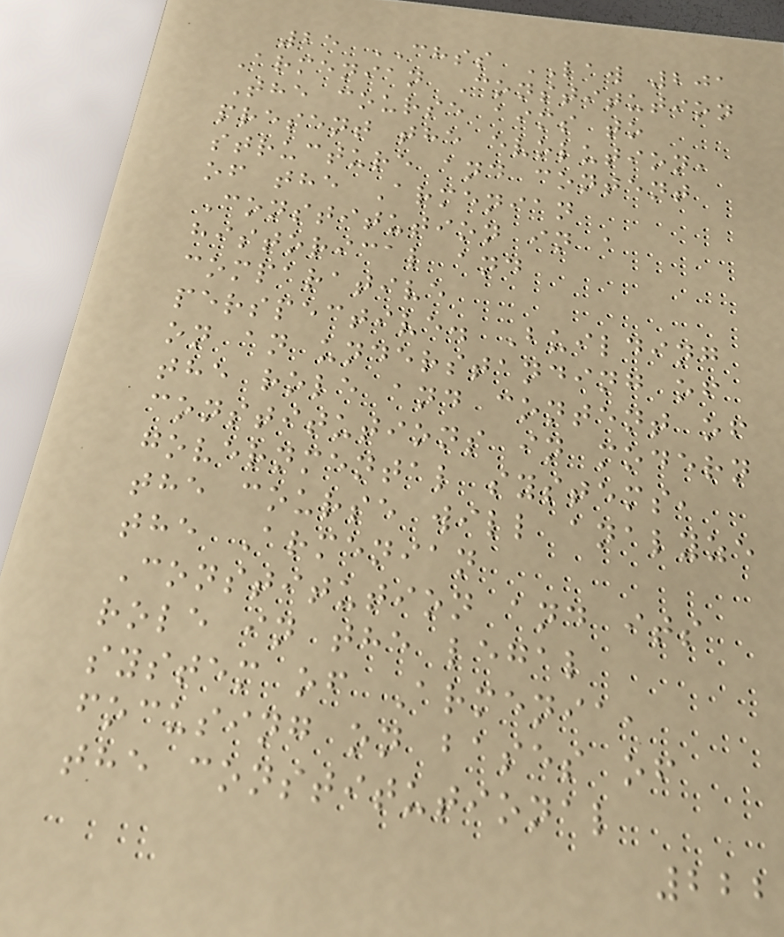25 CHSS LAW 201
Armenian Constitution
The course aims to
present the evolution,
structure and content
of the Armenian
Constitution in a
historical and
comparative
perspective. Building
on an understanding of
the role and content of
constitutions in modern
governmental systems,
the course will analyze
the Armenian
Constitution and its
role in the legal
system of Armenia,
focusing on bases of
the constitutional
222
